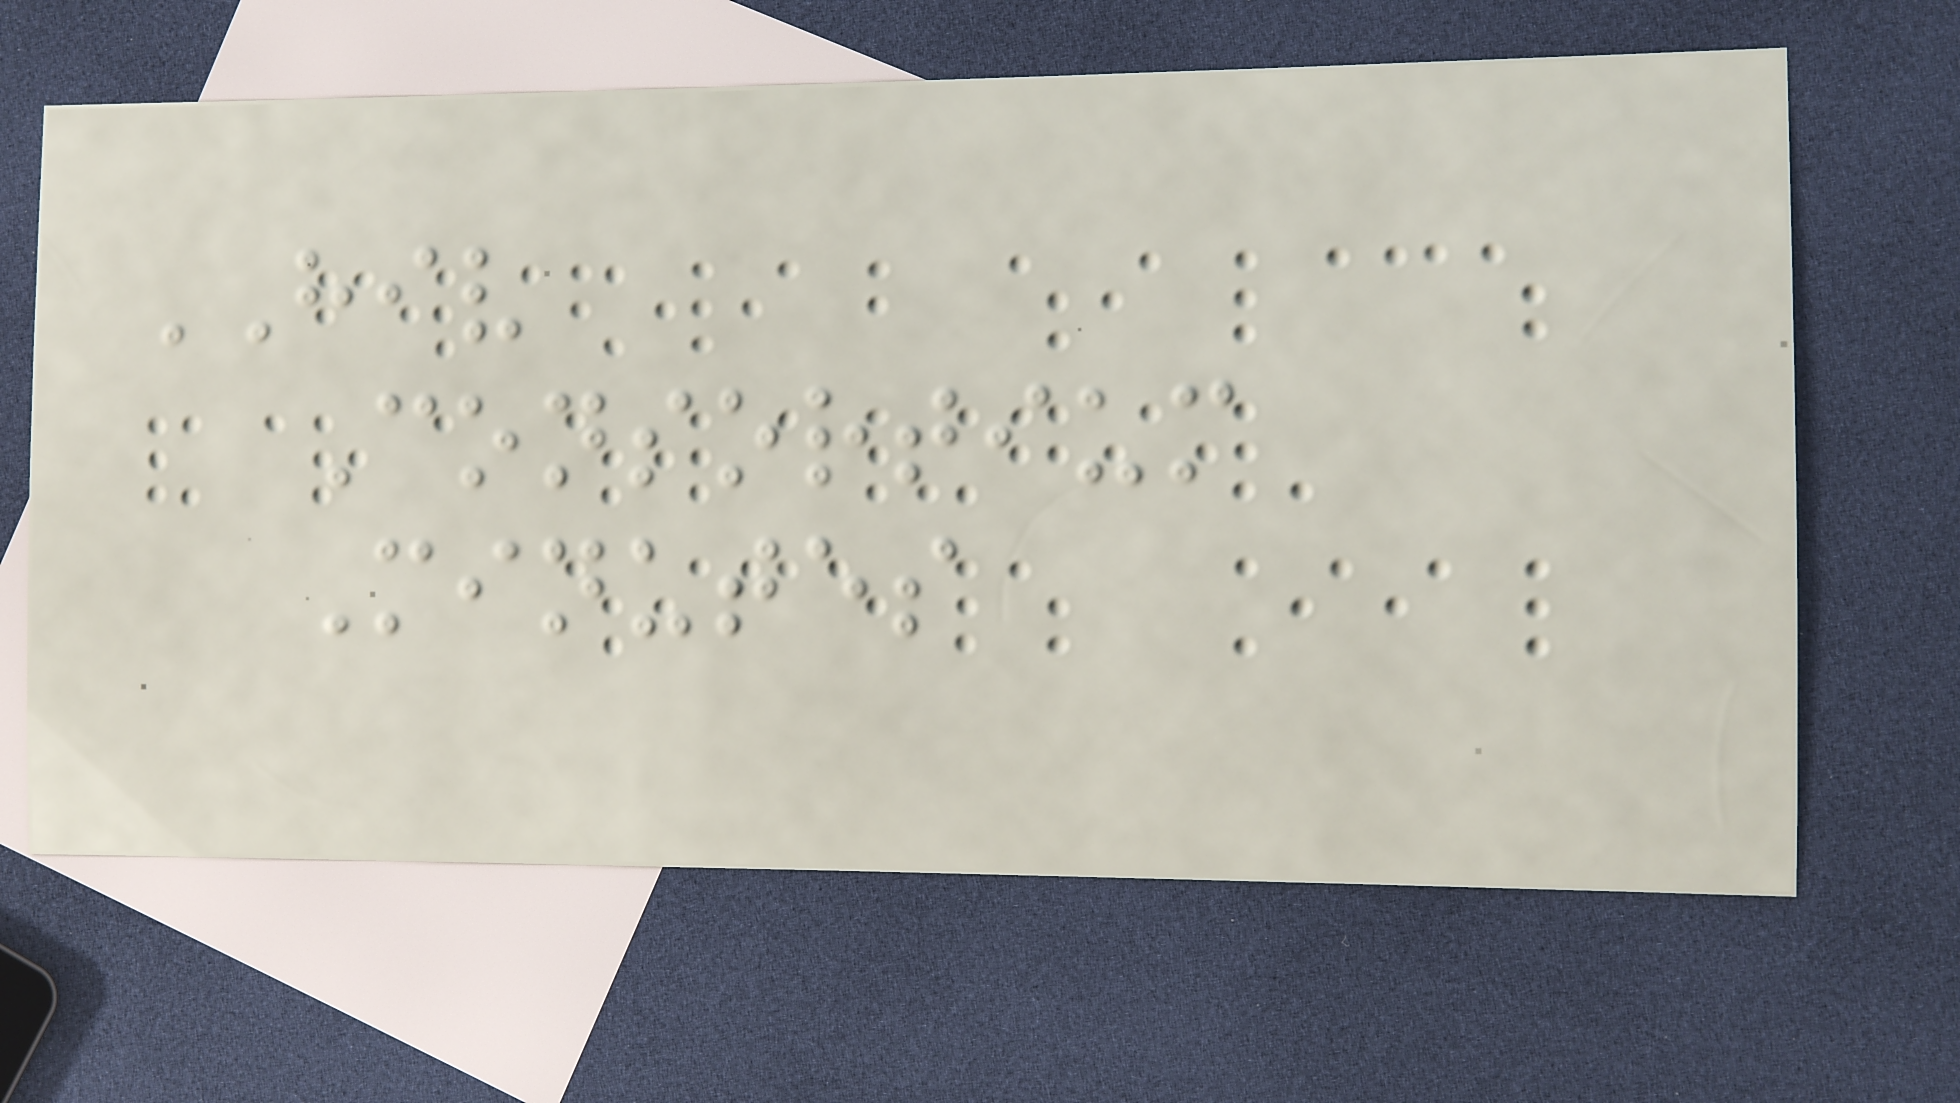HIV
Consortium
Minutes
